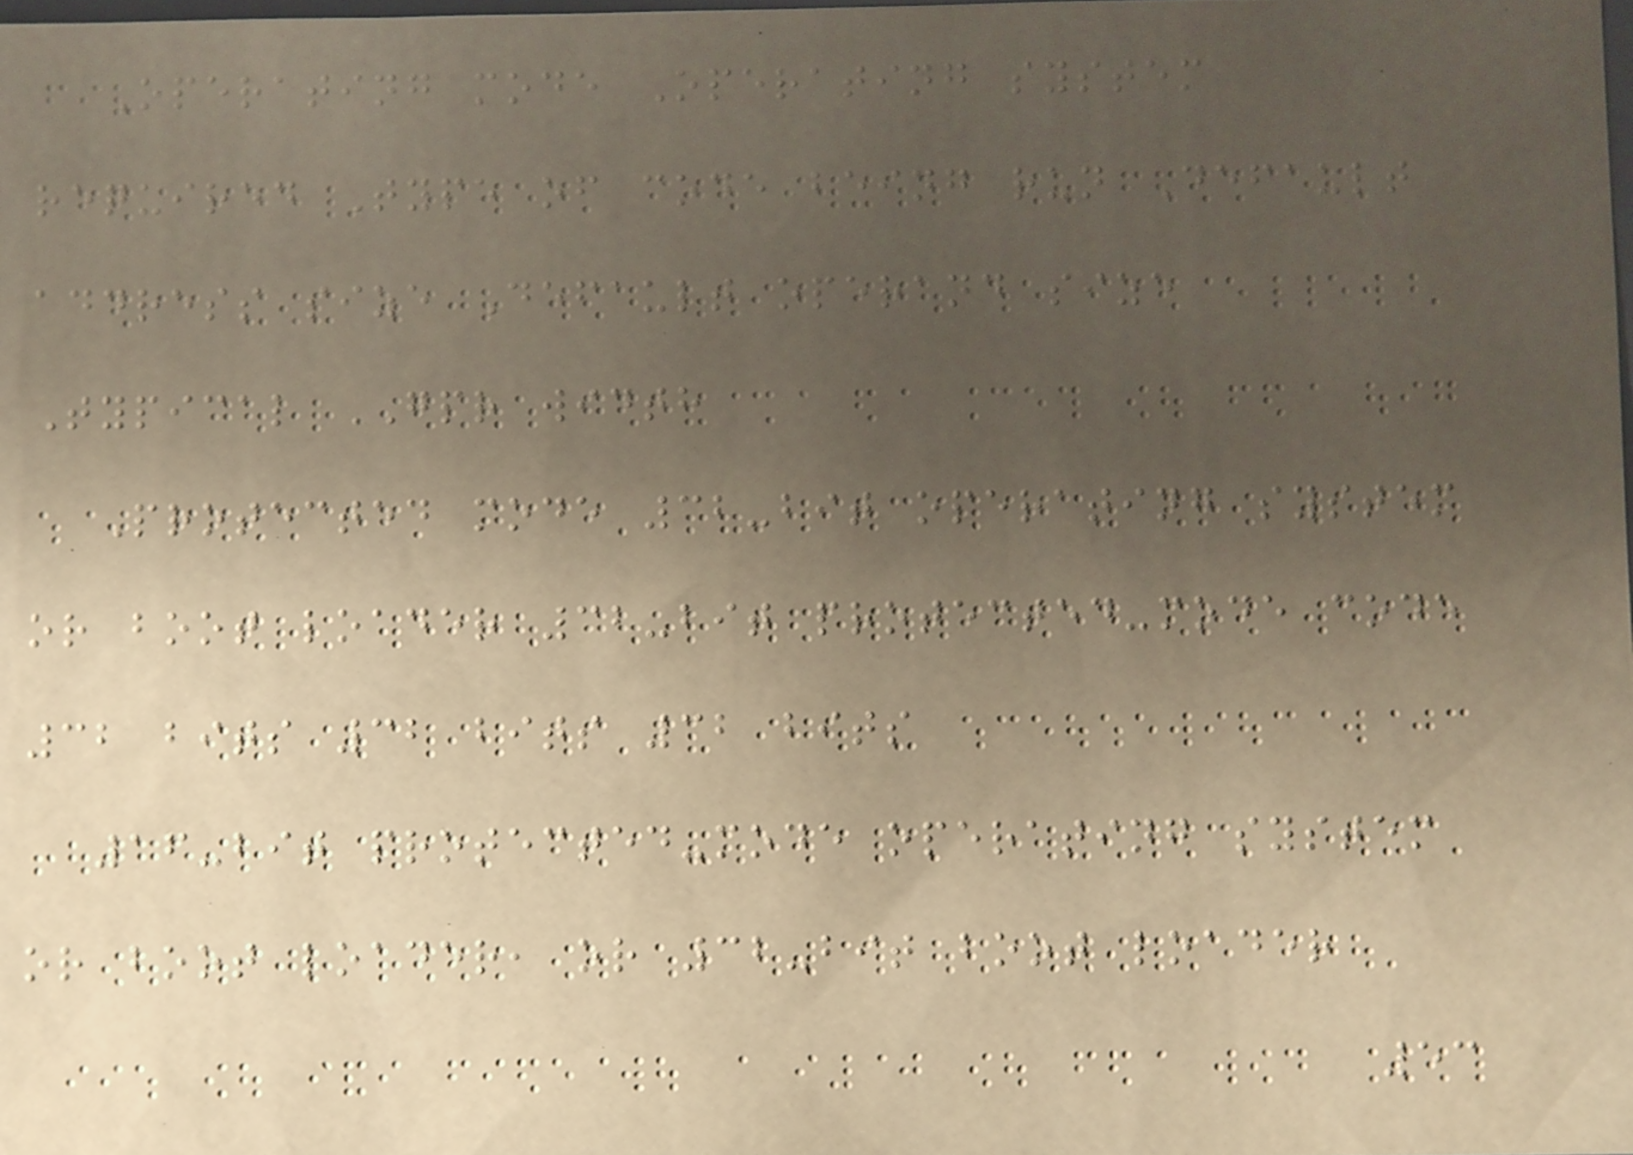Operating mode Operating system
required Type of code being run Default
address size Default operand size
Typical GPR width
Protected mode 32-bit operating system
or boot loader 32-bit protected-mode code
32 bits 32 bits 32 bits
16-bit protected-mode operating system
or boot loader, or 32-bit boot loader
53
